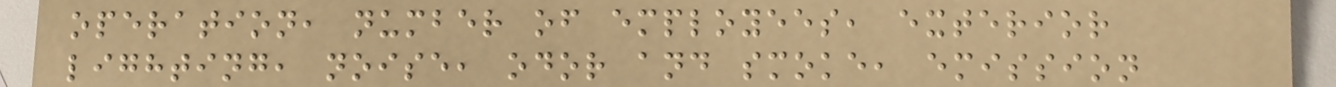operation, number of employees, exterior
lighting, noise, odor and smoke, emission
